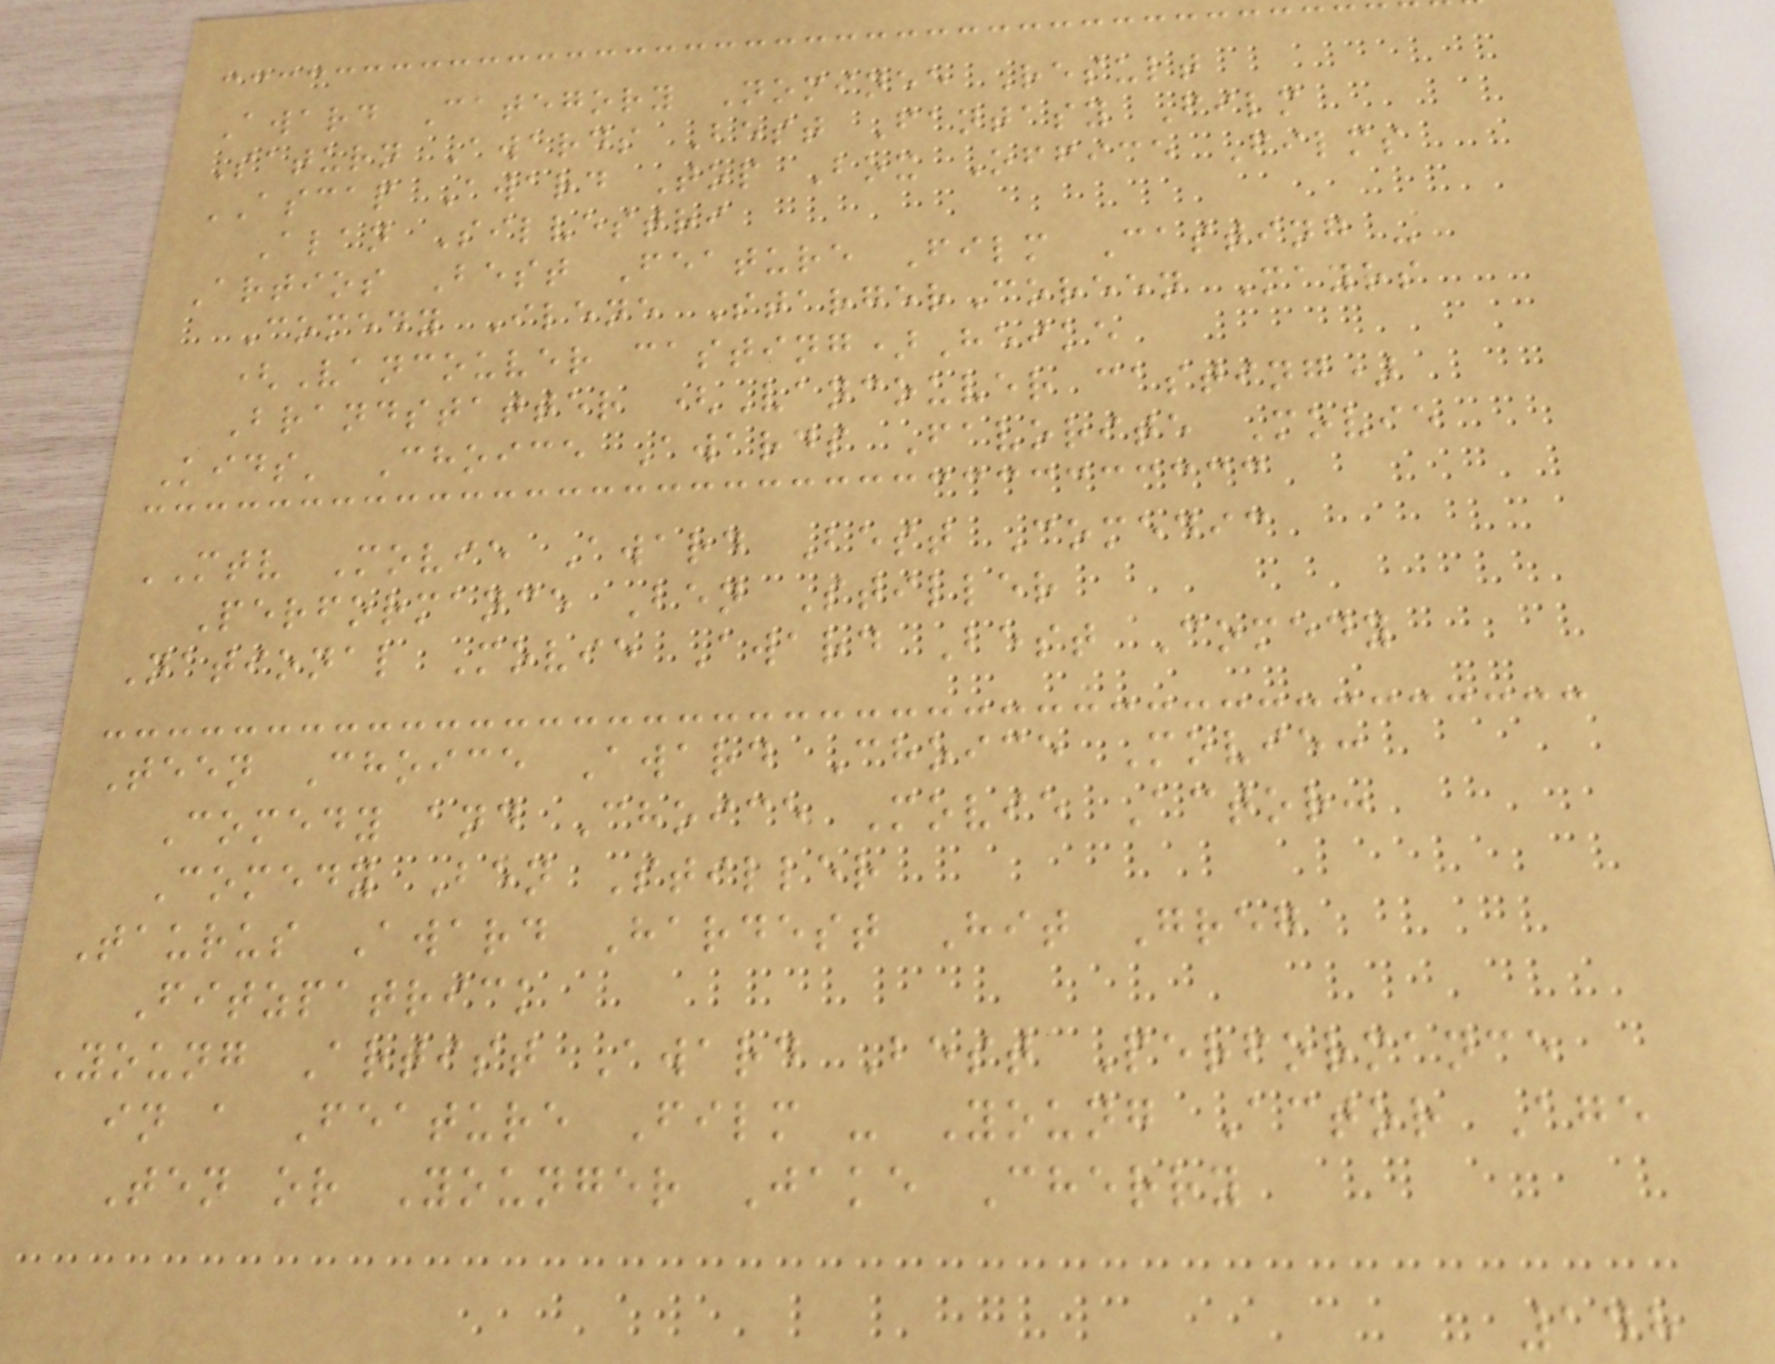Award Category Nominee Result
Saturn Awards Best Fantasy Film
ASCAP Award Top Box Office Films
Alan Silvestri
Artios Best Feature Film Casting -
Comedy Ilene StargerCoreen Mayrs
(Vancouver casting)Heike
Brandstatter (Vancouver casting)
Kids' Choice Awards Favorite Movie
MTV Movie Award Best Comedic
Performance Ben Stiller
National Movie Award Best Comedy
Teen Choice Award Choice Movie:
Comedy and Choice Movie Actor:
Comedy Ben Stiller
Taurus Award Hardest Hit Greg
Fitzpatrick
Young Artist Award Best Performance
in a Feature Film - Young Actor Age
Ten or Younger Jake Cherry
148
